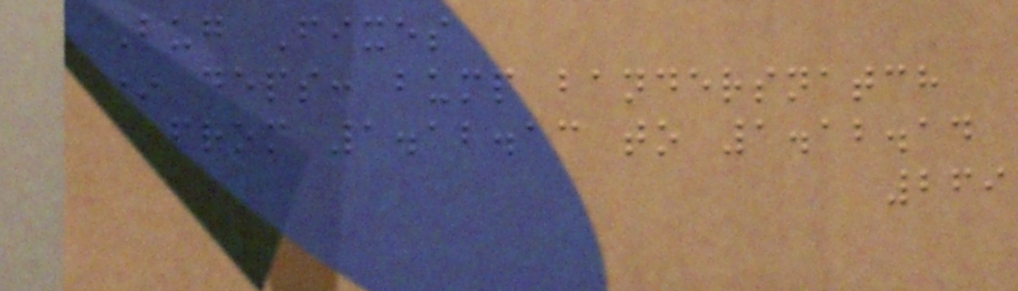Bug Fixes
* deps: bump bandersnatch
from 1.12.13 to 1.12.14
269
